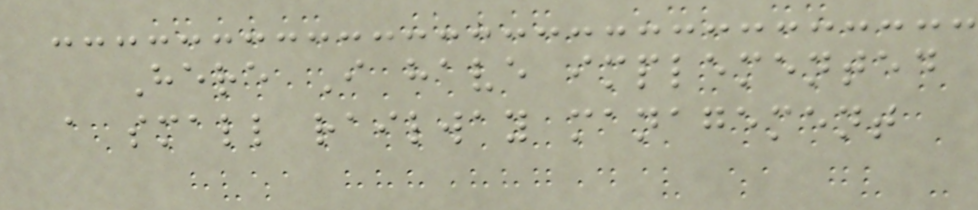Here I have implemented
a small railway management
